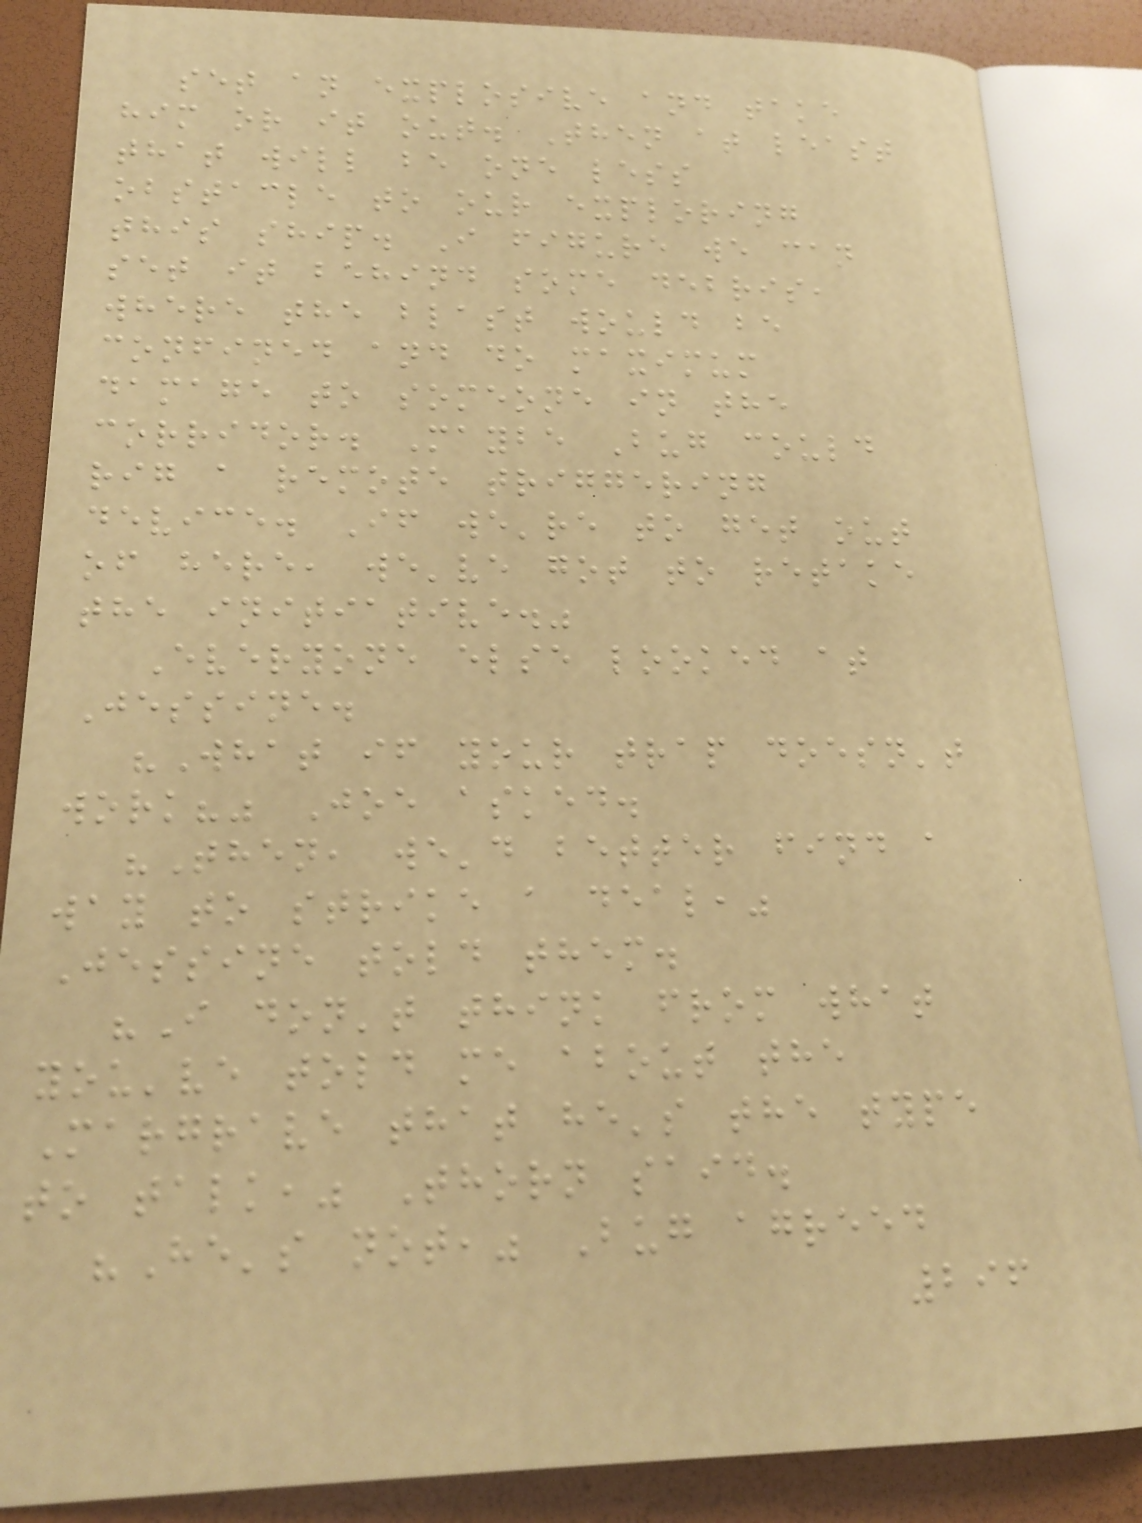set an explosive and take
him or it out. Then at least
that will be one less
obstacle to our exploring
this ship. I figure we can
set it behind some debris,
where the blast would be
confined and do maximum
damage to someone in the
corridor. Maybe Bug could
rig a remote triggering
device. If we're to get out
of here, we've got to retake
the initiative."
Everyone else looked at
Jessine.
"What if your trap doesn't
work?" Joe asked.
"Then, we'd better find a
way to strike a deal,"
Jessine told them.
"I don't think from what
you've told me about the
Margrave that he's the type
to talk," Thorn said.
"He's not," Bug agreed
296
